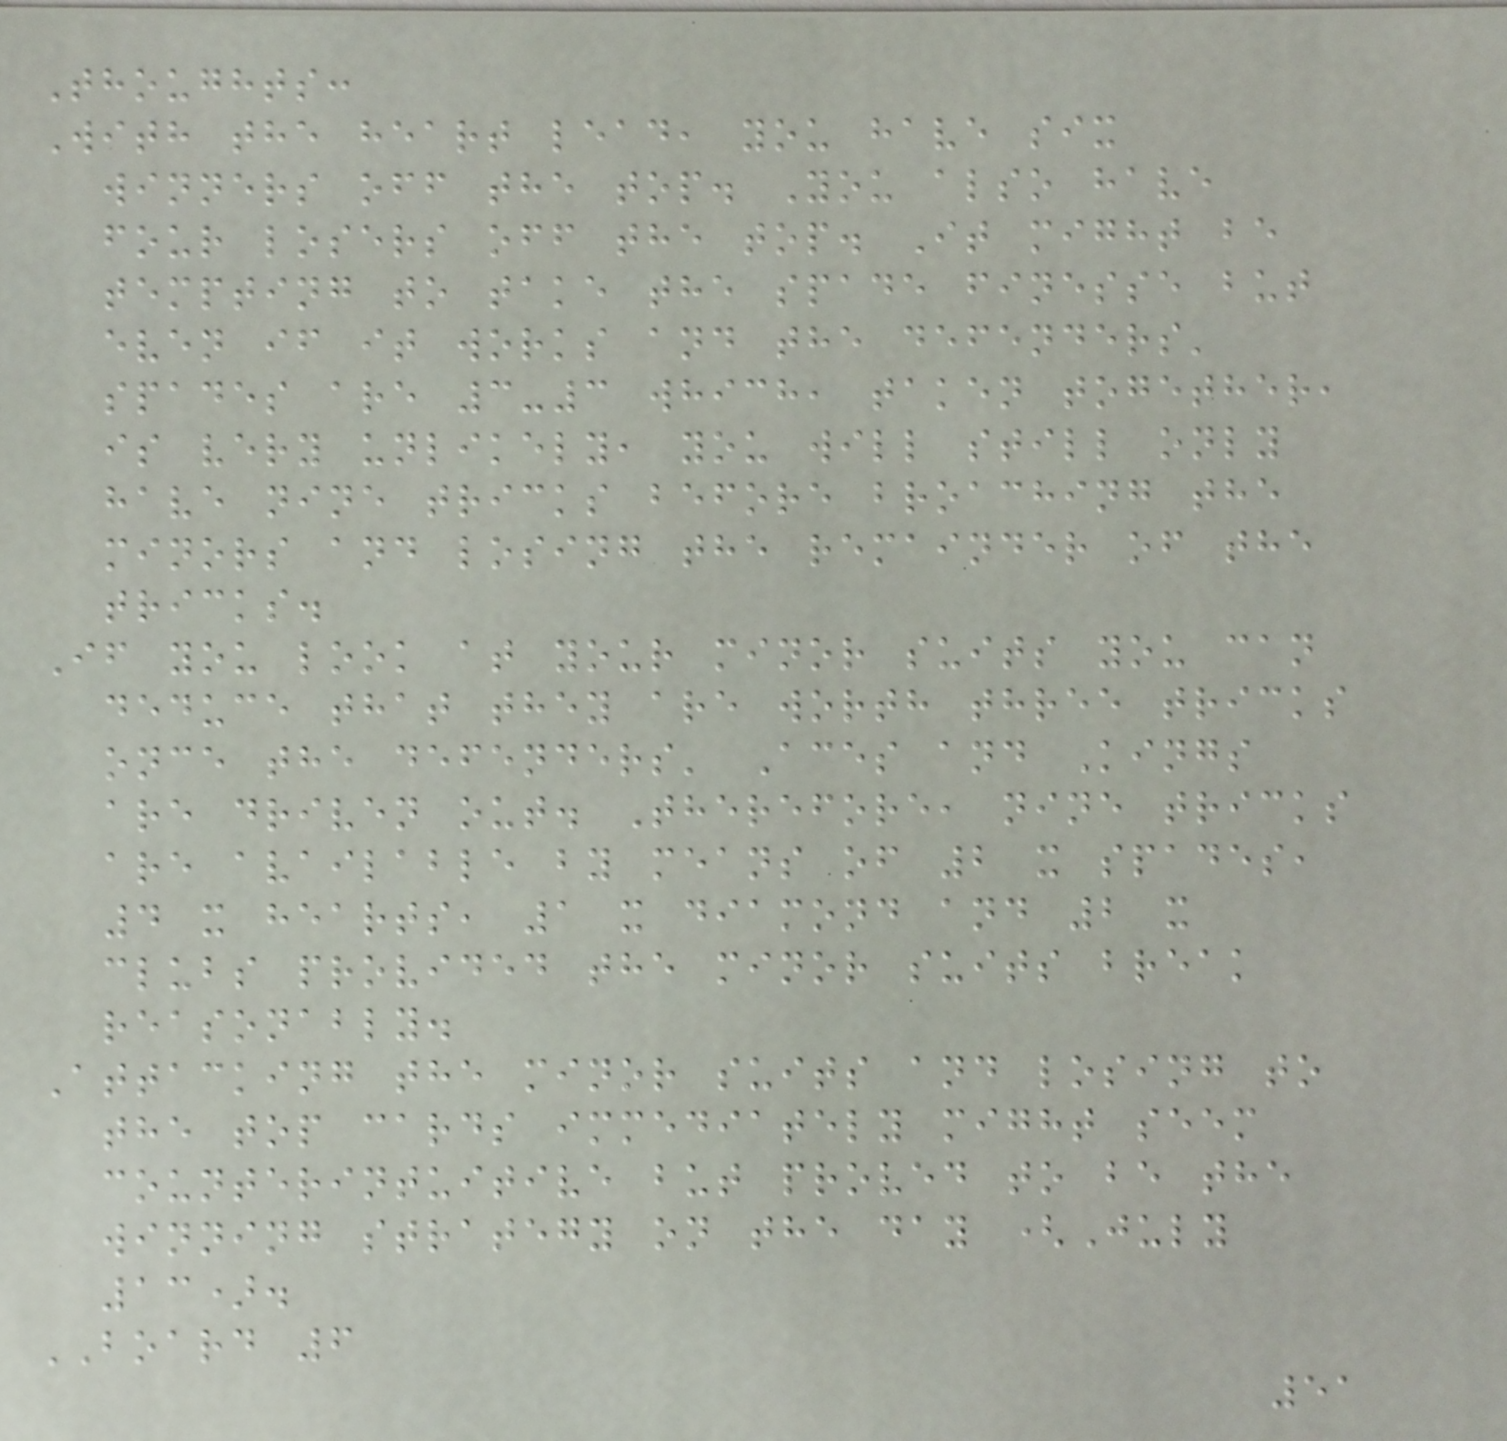Thoughts:
With the heart lead, you have six
winners off the top. You also have
four losers off the top. It might be
tempting to take the spade finesse but
even if it works and the defenders'
spades are 3-3 which, taken together,
is very unlikely, you will still only
have nine tricks before broaching the
minors and losing the remainder of the
tricks.
If you look at your minor suits you can
deduce that they are worth three tricks
once the defenders' Aces and Kings
are driven out. Therefore, nine tricks
are available by means of 2 x spades,
4 x hearts, 1 x diamond and 2 x
clubs provided the minor suits break
reasonably.
Attacking the minor suits and losing to
the top cards immediately might seem
counterintuitive but proved to be the
winning strategy on the day (July
13).
BOARD 6
51
